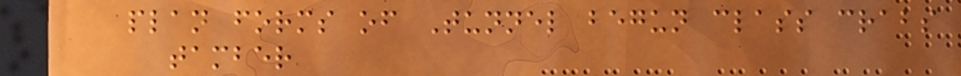plan forms of Tunnel begun class crabs
tamber
